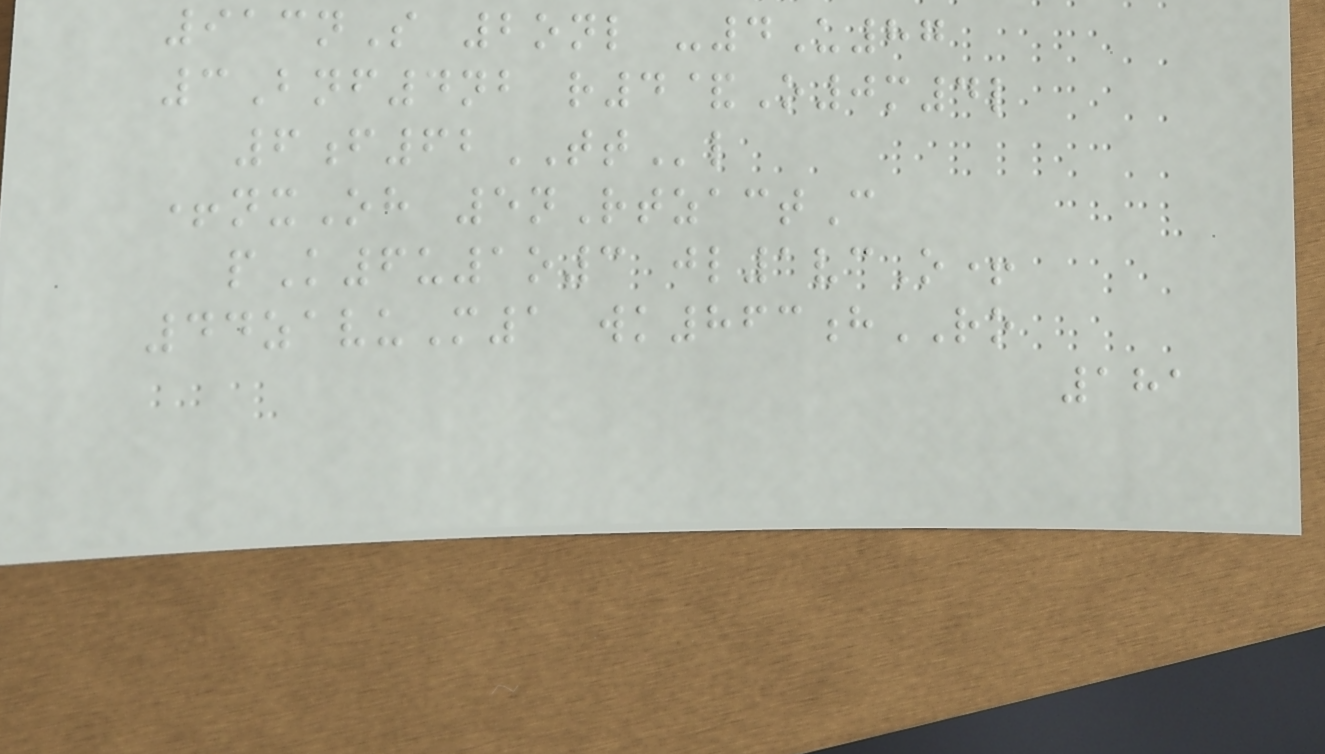913nS 2onl -4U87
3Bnf4nb r4&O0m4l
6f62TTl
+nxOh 5nRtzactC
pK6u1o3 jl1vcO+
44zavuM1 wk863hRO
181
